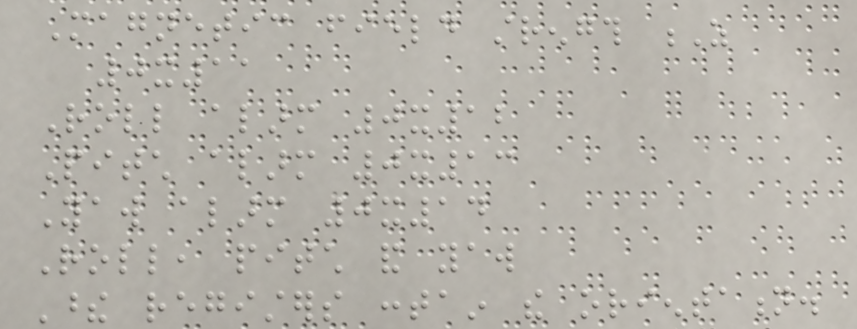Magnetic field strength Z
0x11
Roll alarm 0x12
Pitch alarm 0x13
Yaw alarm 0x14
Roll, pitch and yaw
These registers contain the orientation.
